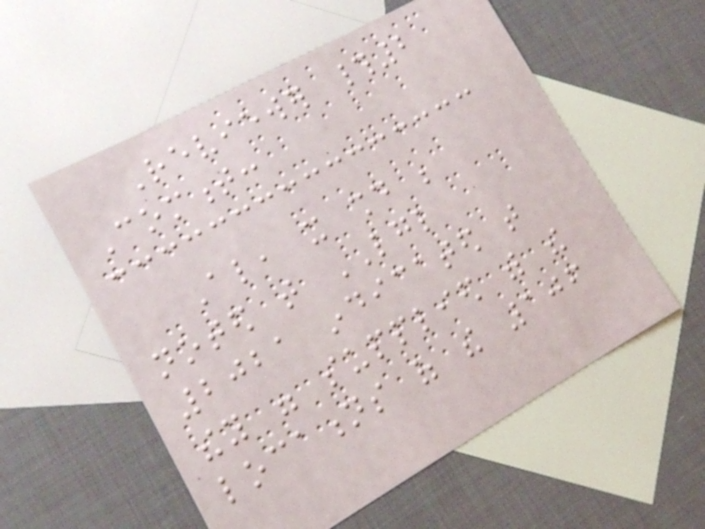Reviewer #2
Comment:
Also, it should be
noted that LGL
2021 indicated that
they were supplied with the
locations of the 106
